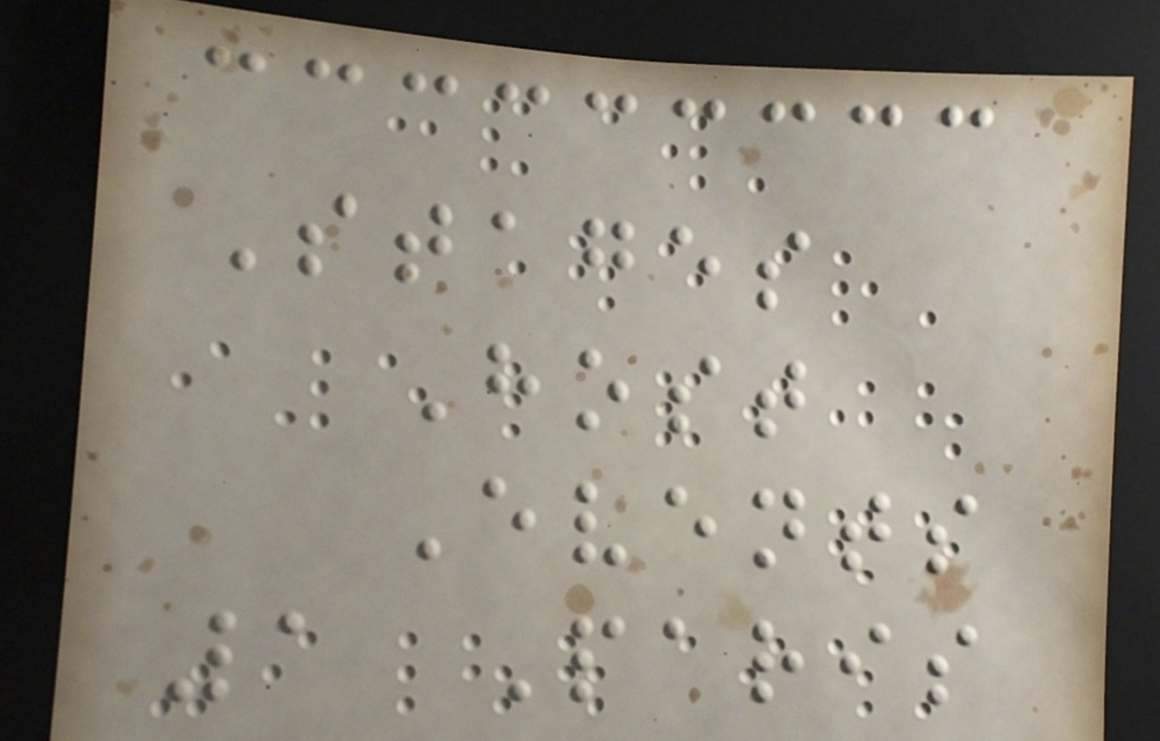Stages
Host
Events
1 Paris
